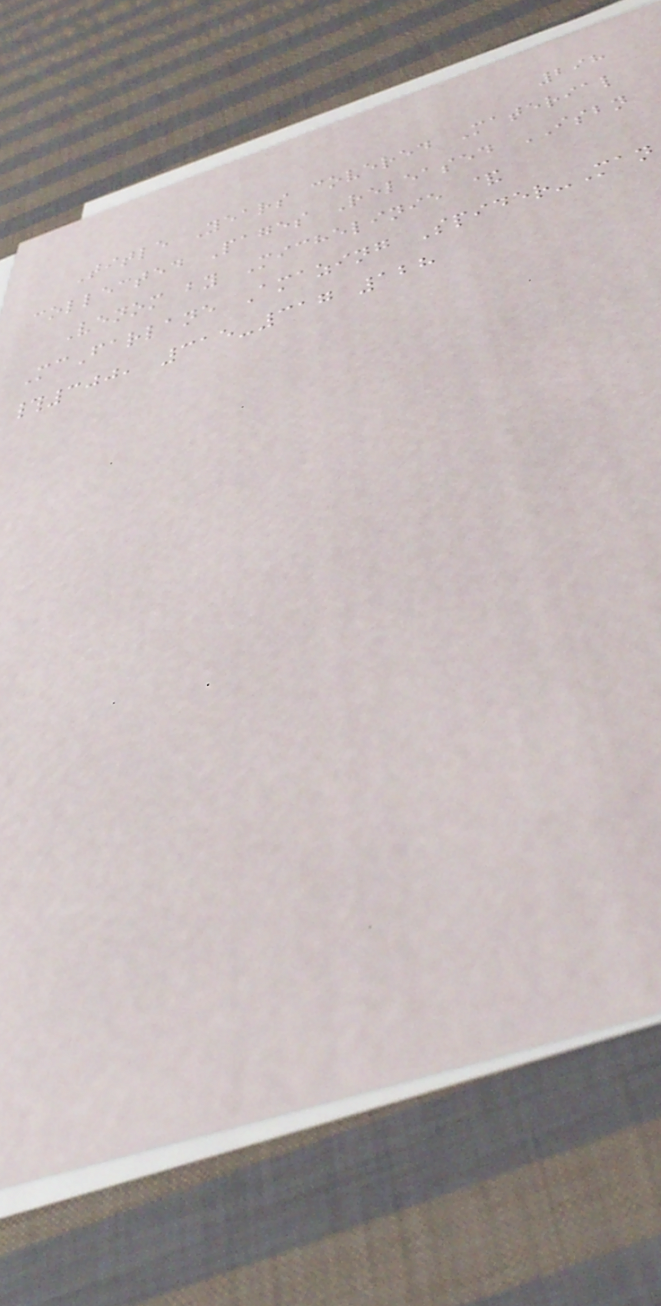298
Title Years covered Material
collected Pages Released ISBN
Venom by Michelinie &
McFarlane Amazing Spider-Man
#300, 315-317 128
